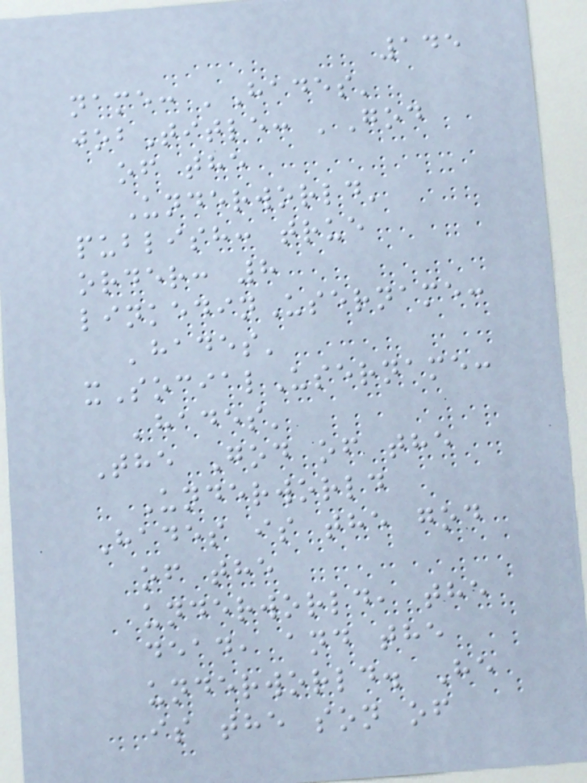145
name: 'Hades'
jobTitle: 'God
of the
Underworld'
publish: true
order: 8
linkedinUsername:
'hades'
xSocialUsername:
'hades'
The God of the
Underworld
Hades is the god
of the
underworld, the
dead, and the
underworld. He
is the son of
